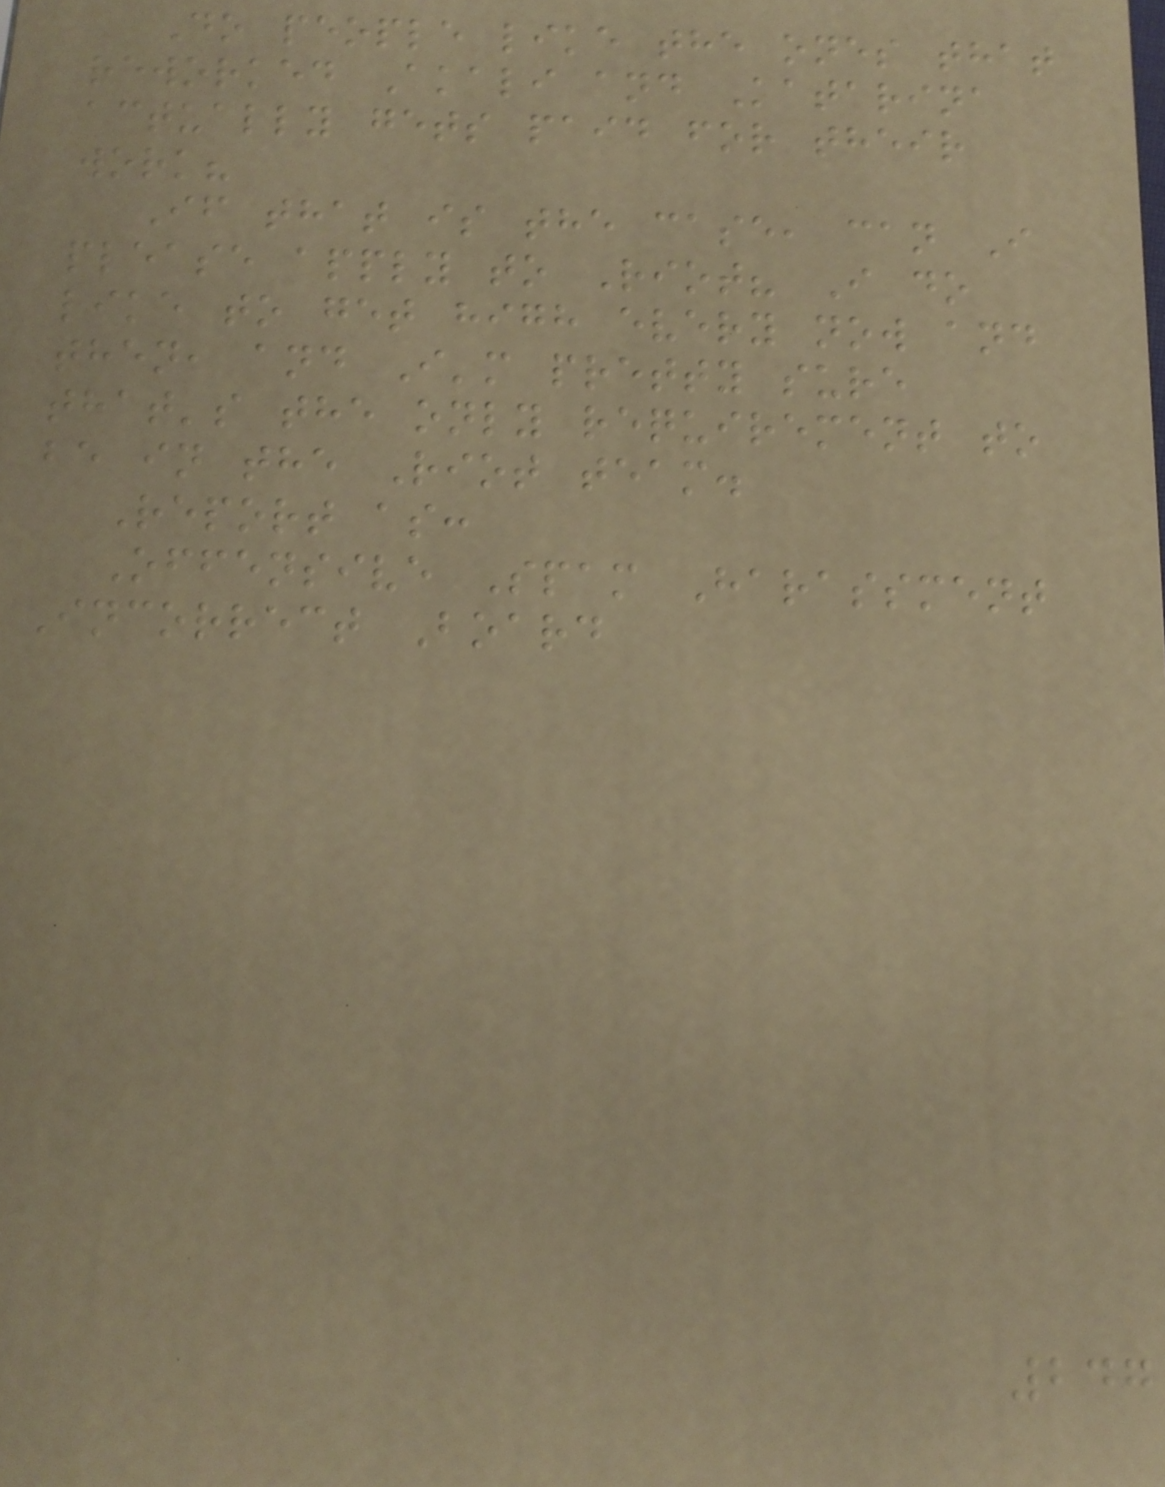Do people like the ones that
reworked Akali and Katarina
actually gets paid for their
work?
If that is the case, can I
please apply to Riot? I do
like to get high every now and
then, and I'm pretty sure
that's the only requirement to
be in the Riot team.
Report as:
Offensive Spam Harassment
Incorrect Board
247
